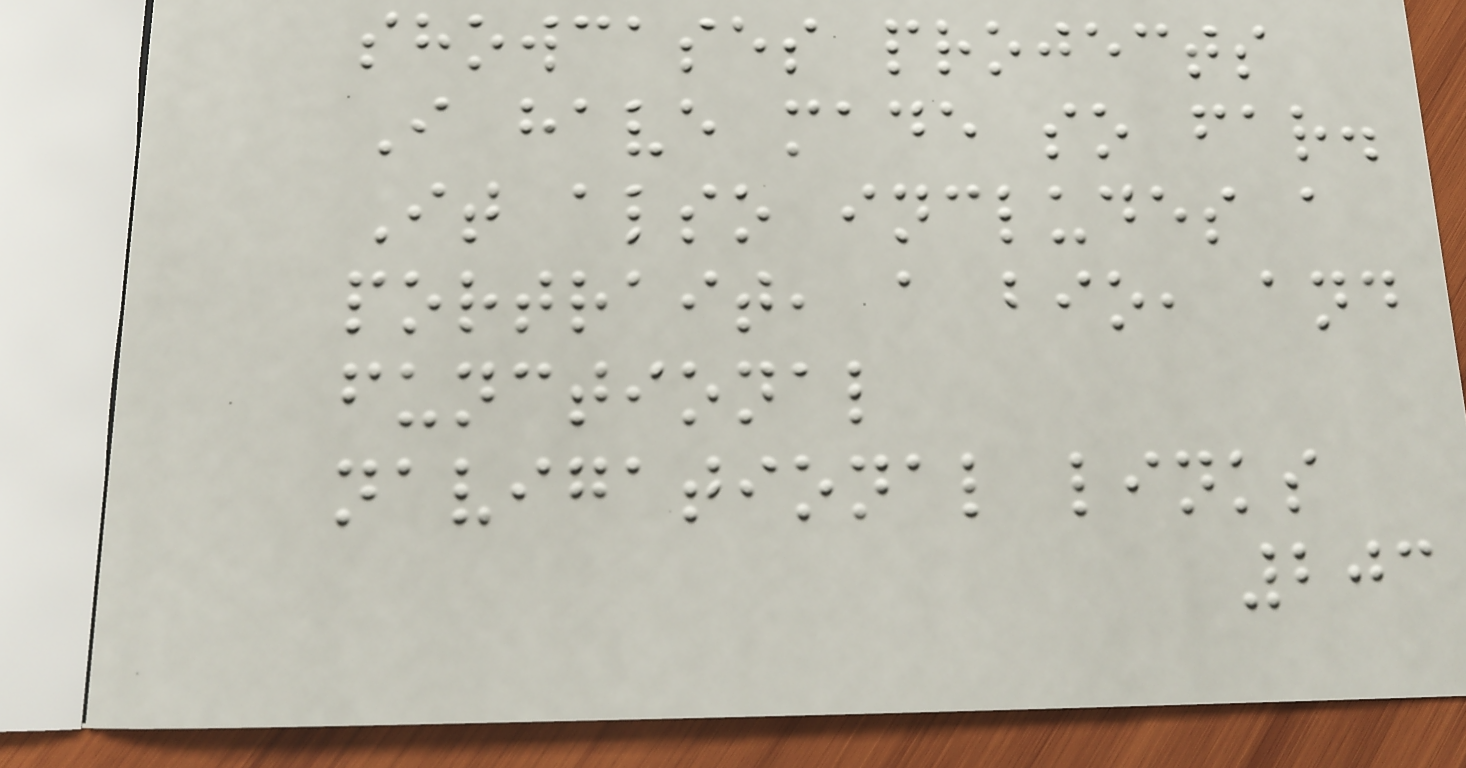showcases projects
I have made so far.
It also includes a
portrait, a bio, and
functional
navigational links
203
